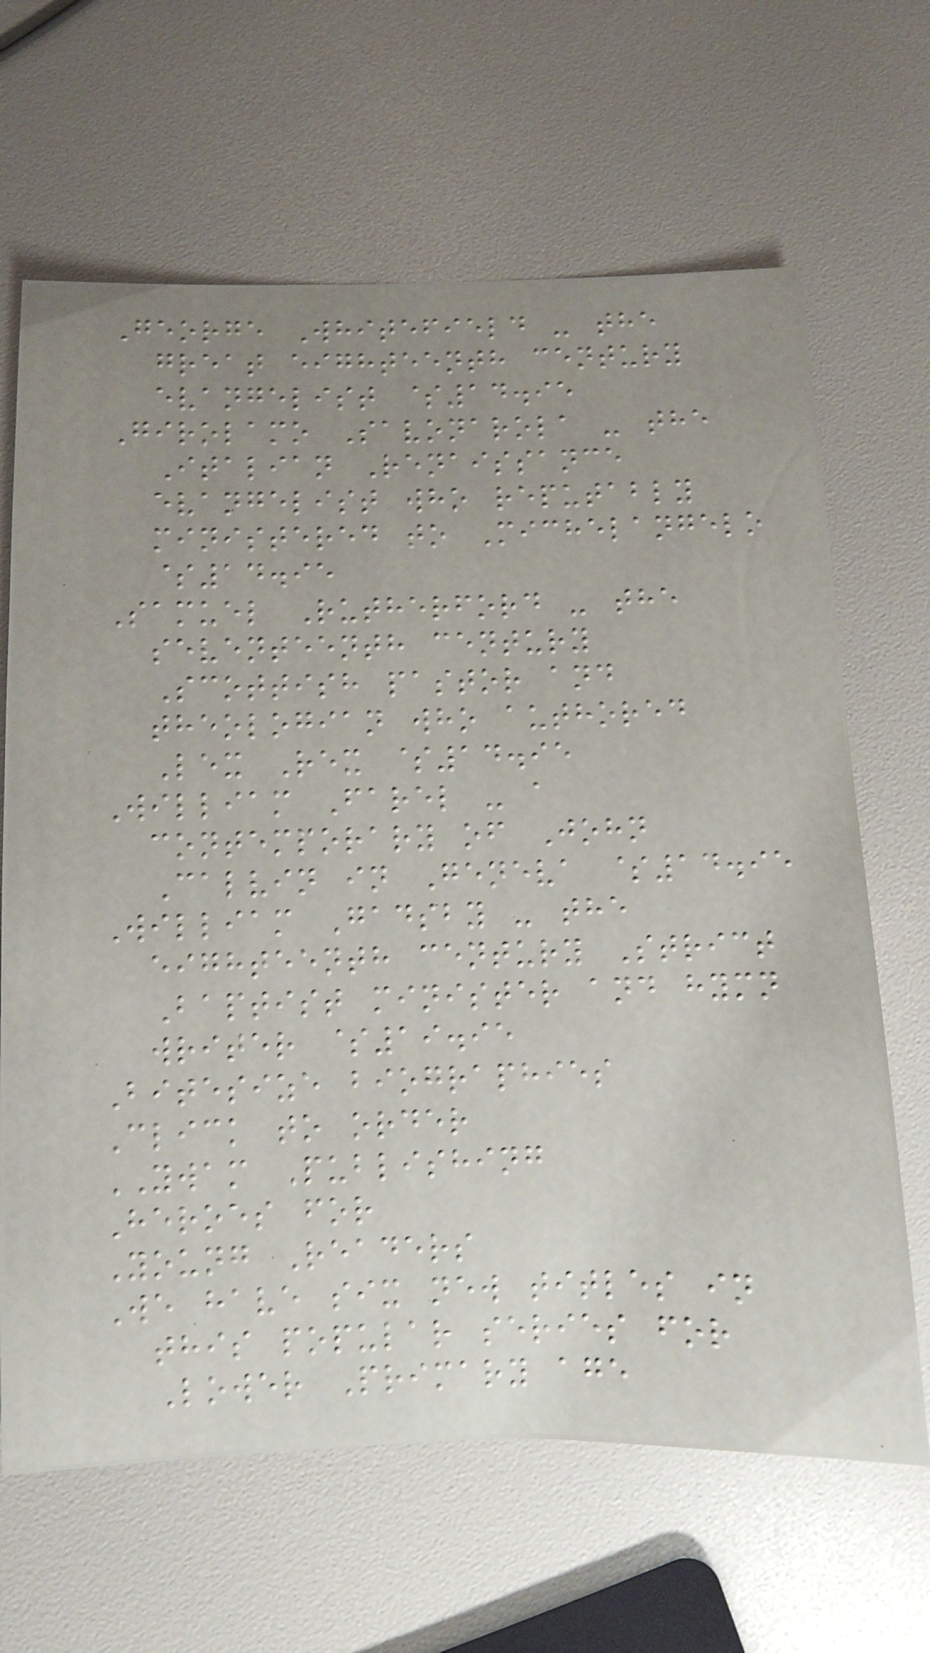George Whitefield - the
great eighteenth century
evangelist $14.95
Girolamo Savonarola - the
Italian Renaissance
evangelist who reputably
ministered to Michelangelo
$14.95
Samuel Rutherford - the
seventeenth century
Scottish pastor and
theologian who authored
Lex Rex $14.95
William Farel - a
contemporary of John
Calvin in Geneva $14.95
William Gadsby - the
eighteenth century Strict
Baptist minister and hymn
writer $19.95
Bitesize biographies
Click to order
YWAM Publishing
Heroes for
Young Readers
We have six new titles in
this popular series for
Lower Primary age
